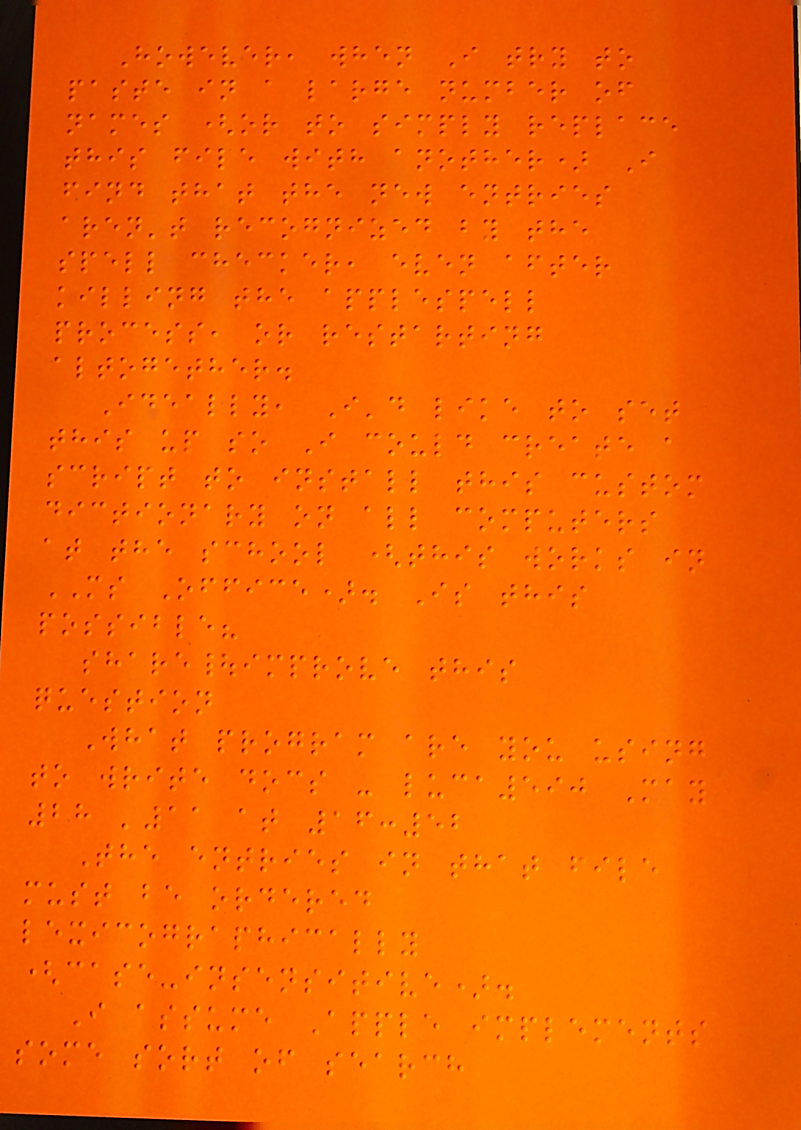However, when I try to
paste in a large number of
names (or to simply replace
this file with another) I
find that the new entries
aren't recognized by the
spell checker, even after
killing the applespell
process, or restarting
altogether.
Ideally, I'd like to set
this up so I could create a
script to install this custom
dictionary on all computers
at the school (this works in
MS Office). Is this
possible?
share|improve this
question
What program are you using
to write docs - luca590 May
28 '11 at 16:52
The entries in that file
must be ordered
lexicographically
(case-insensitive).
I assume Apple implements
some sort of search
